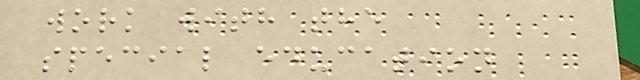work with the
special education
